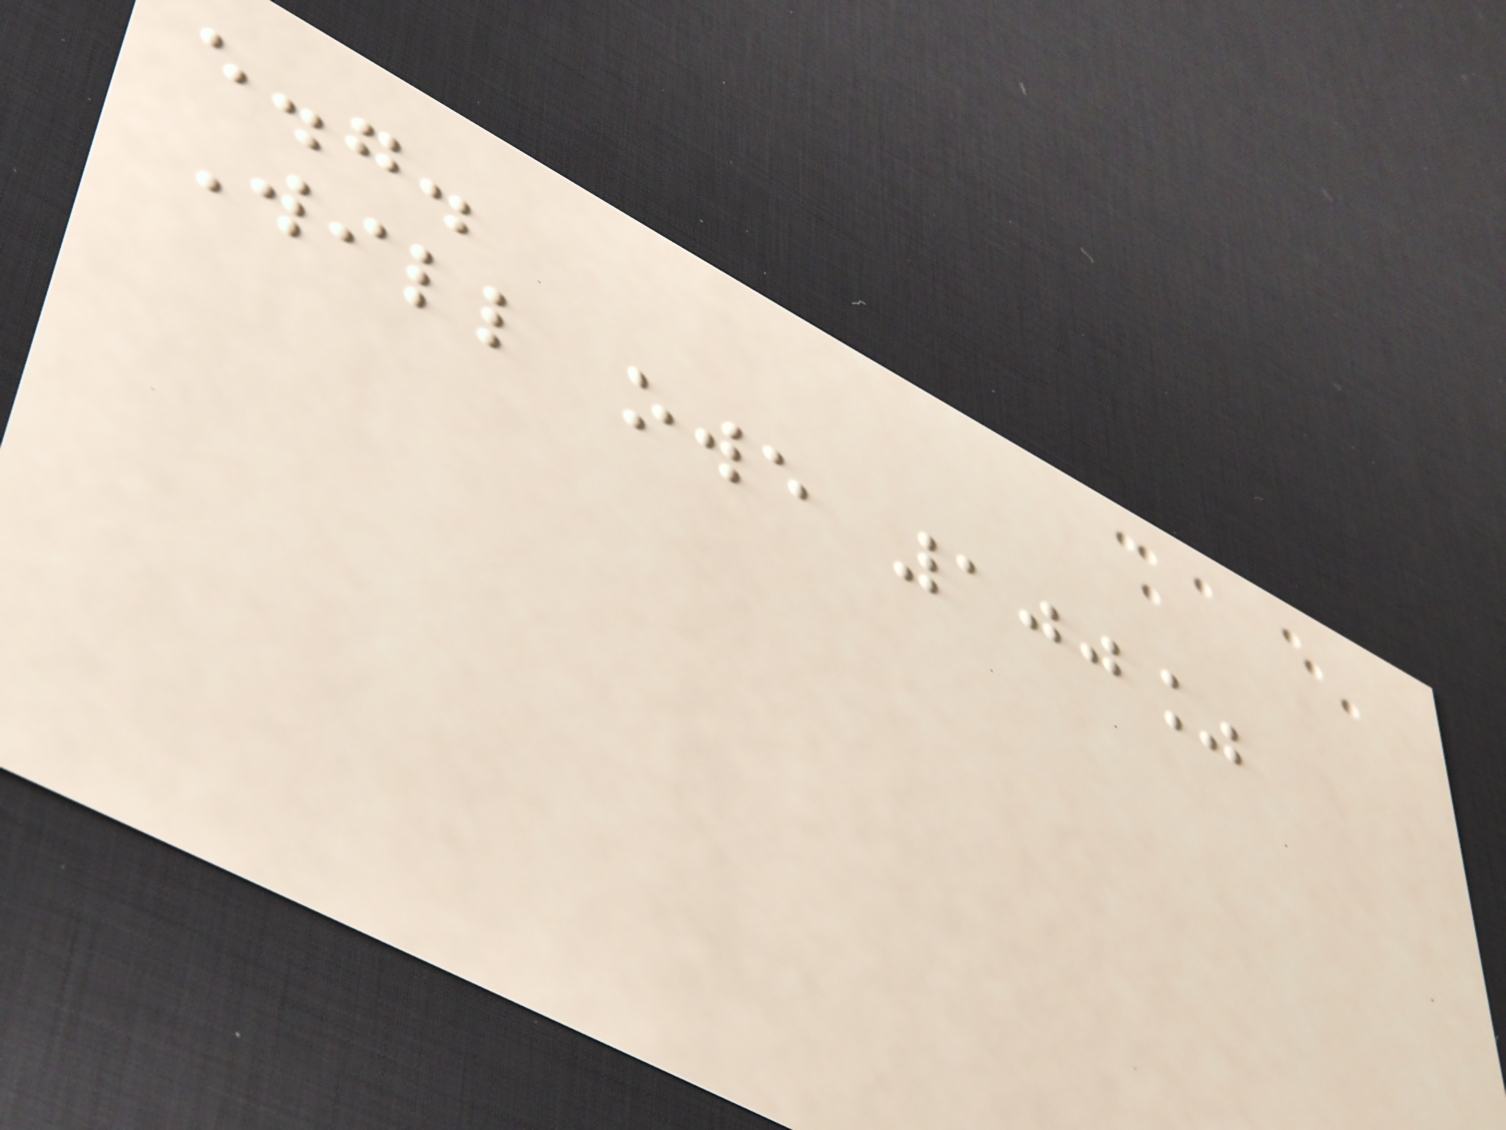e.g.
Will owe 100%
